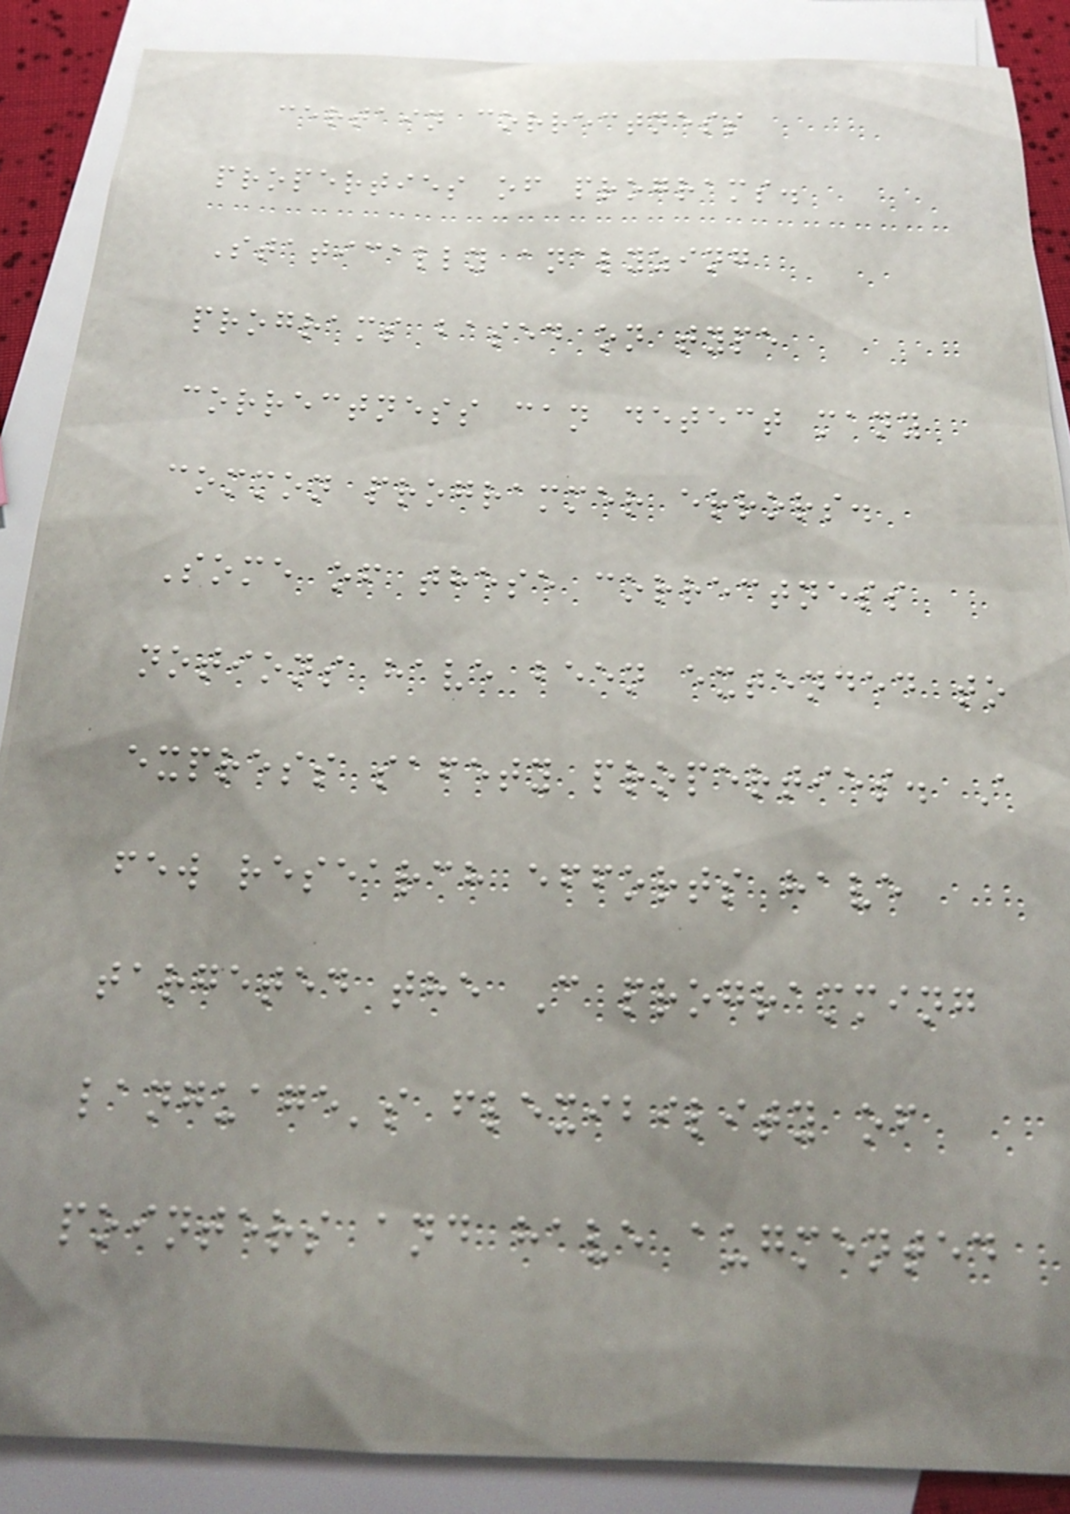certain correctness
properties of programs.
Statically analyzing
programs based on type
correctness can detect many
common programmer errors.
Some of these correctness
notions have been extended to
express safety properties. A
few research efforts have
targeted the C programming
language's flexibility of
pointers and have augmented
